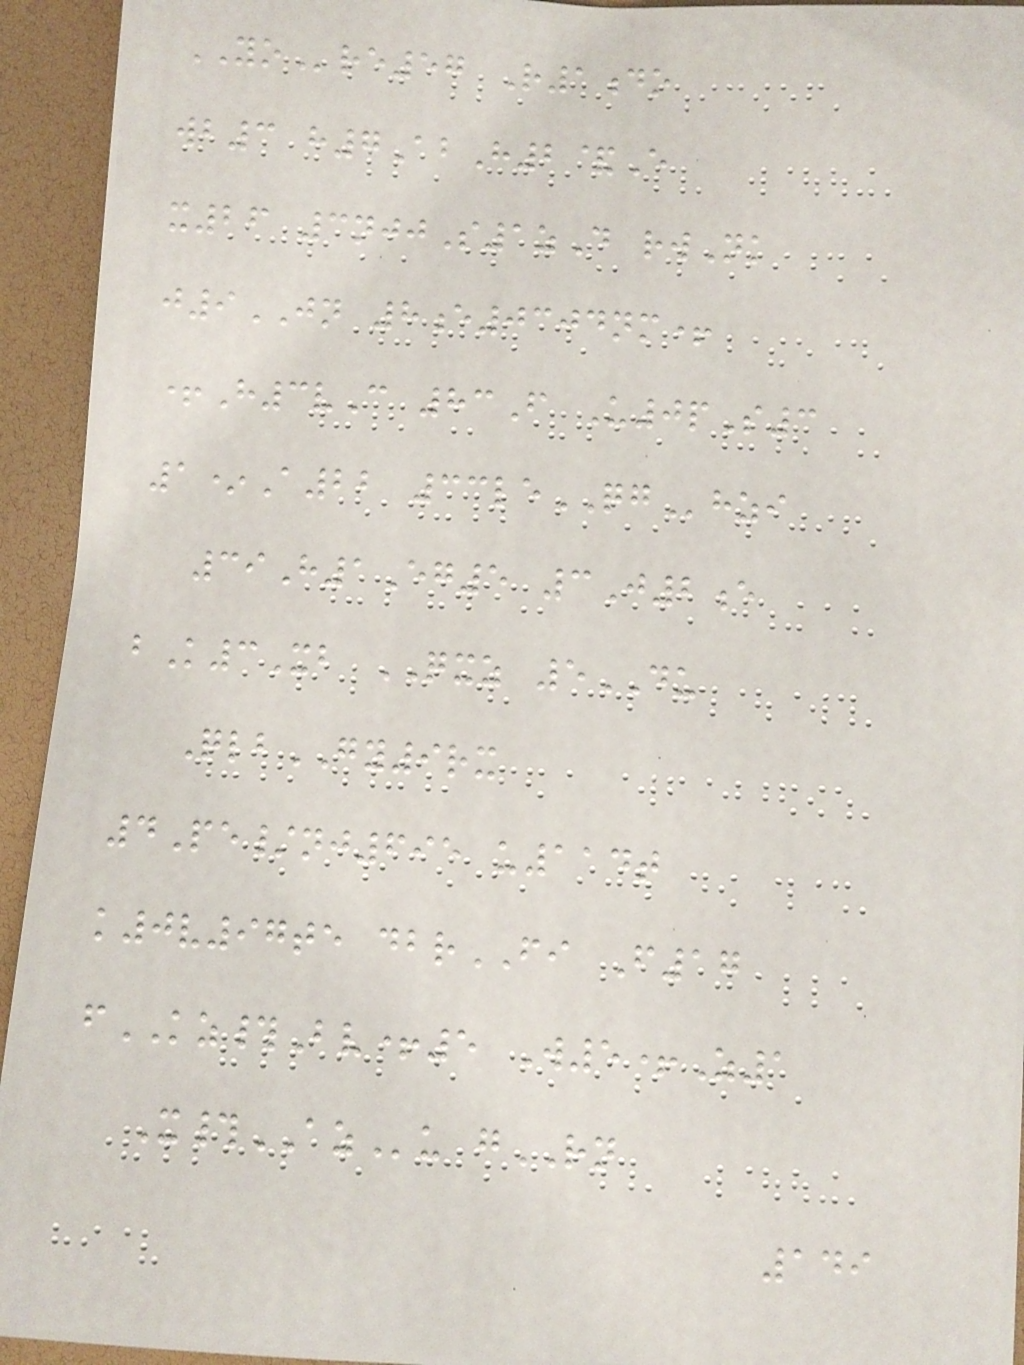YOre57 R1do
wb3 h7AbH2&E
x26 3njjS1zD rwNk
j9JN 8e0304nm+
+H3vC 83F U0pS3
1*A22 33leQGhzi
39H1Eg5 3J2e
bK3Xb QXZ 5DU
QlbGY9rx
4Pe/nj695 u114t
k0v97te dbrFI F17
fKZ#Bv+5 W5+Z1
X#AZu gRN
149
